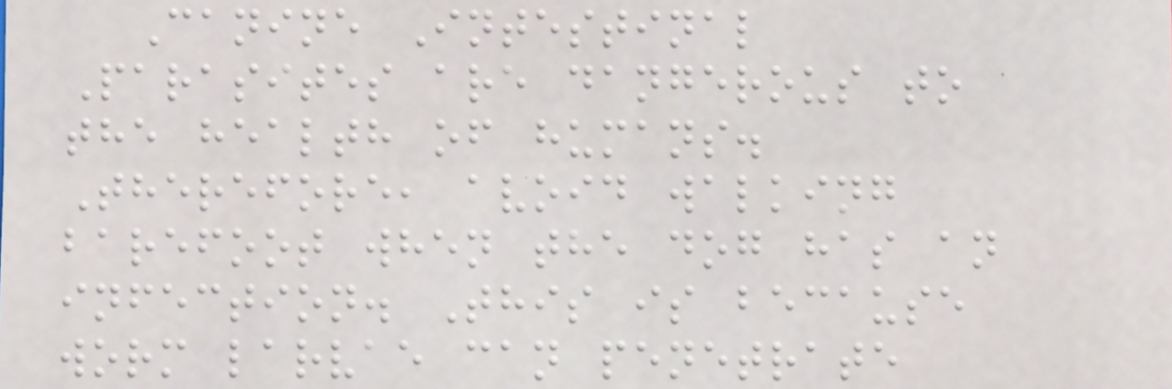Canine Intestinal
Parasites are dangerous to
the health of humans.
Therefore, avoid walking
barefoot when the dog has an
infection. This is because
worm larvae can penetrate
